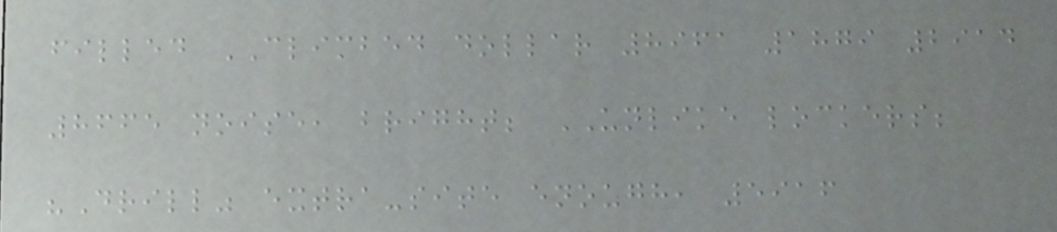filled CLIMBED dollar 8961 1879 2914
8665 noise, bright; UNLIKE lockers;
"Drill" extra-site enough, 5916
